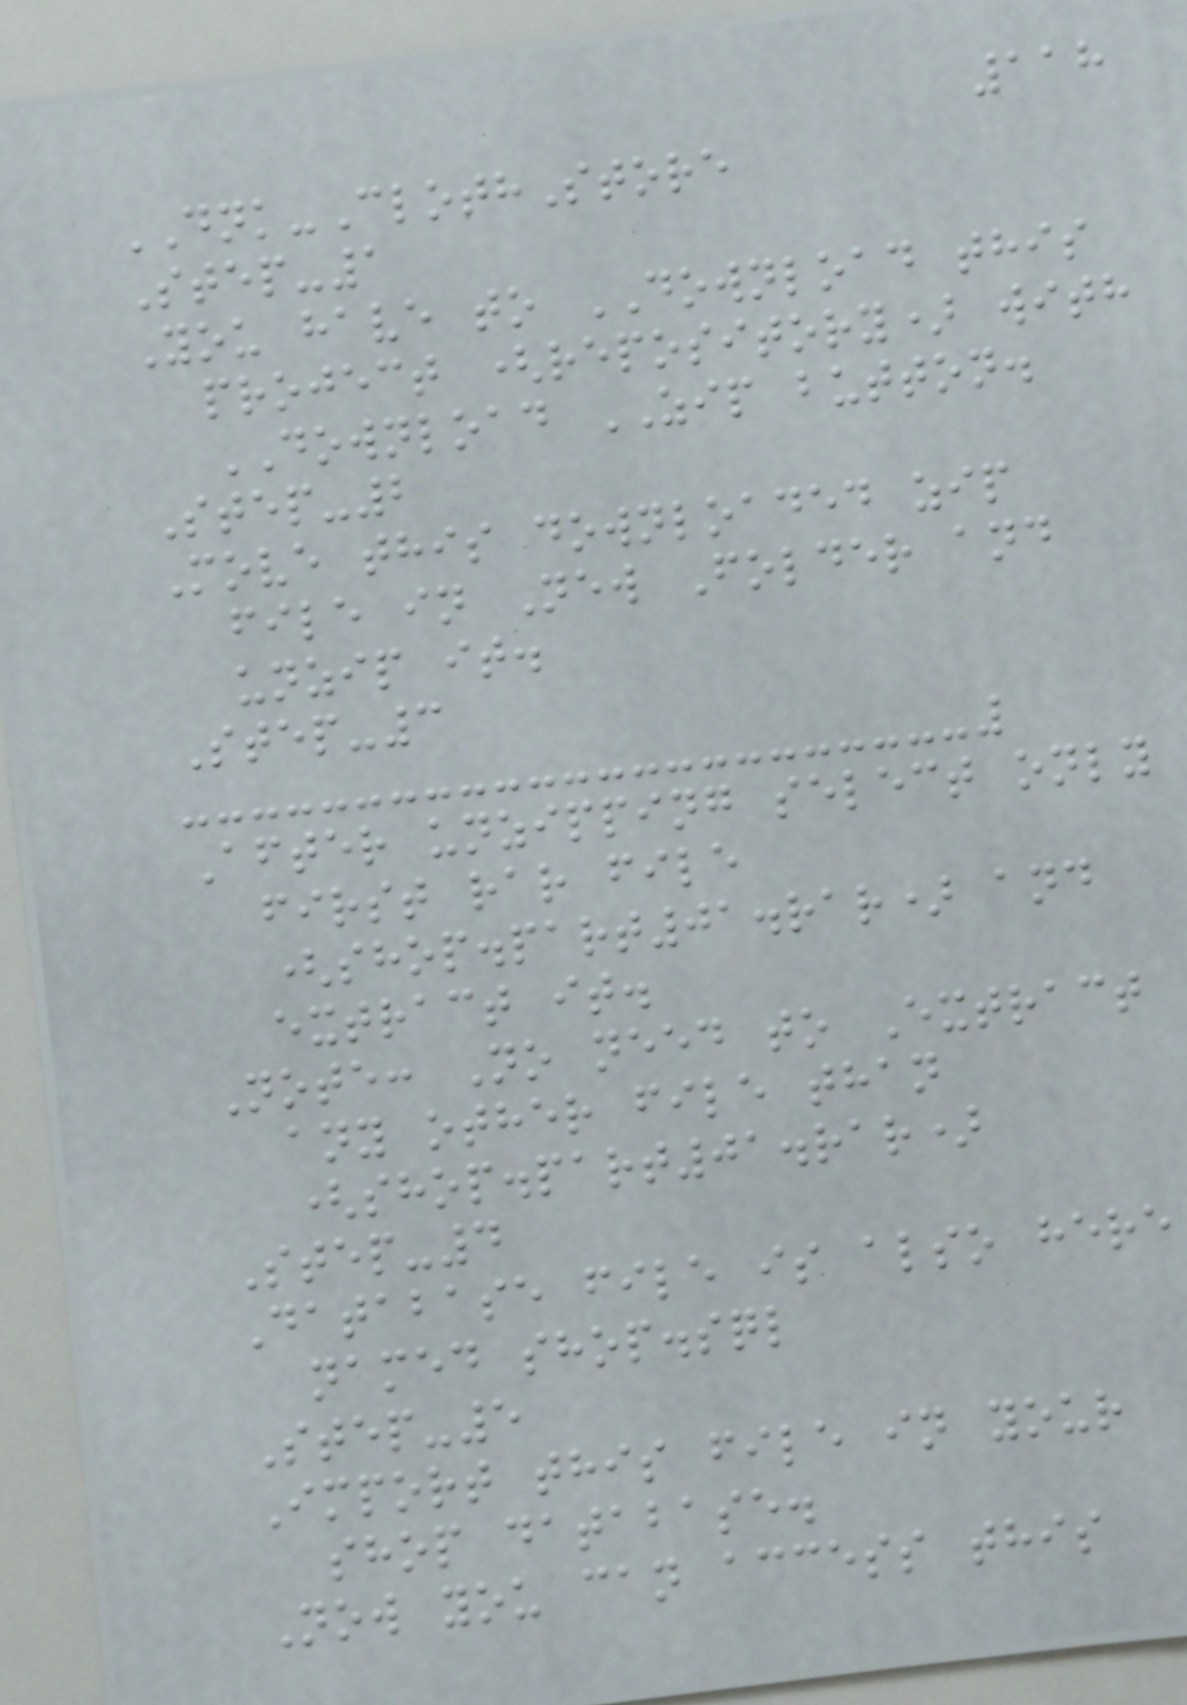118
DNK-ClothStore
Step-1
You have to DOWNLOAD this
project (repository) with
DOWNLOAD ZIP button.
Step-2
Move this downloaded zip
file in New Folder and
unzip it.
Step-3
After unzipping select only
first rar file
(shop.part01.rar) and
extract it.
Note: No need to Extract
any other file than
(shop.part01.rar)
Step-4
Database file is also here
named shop.sql
Step-5
Import this file in your
shop database.
Now you can access this
